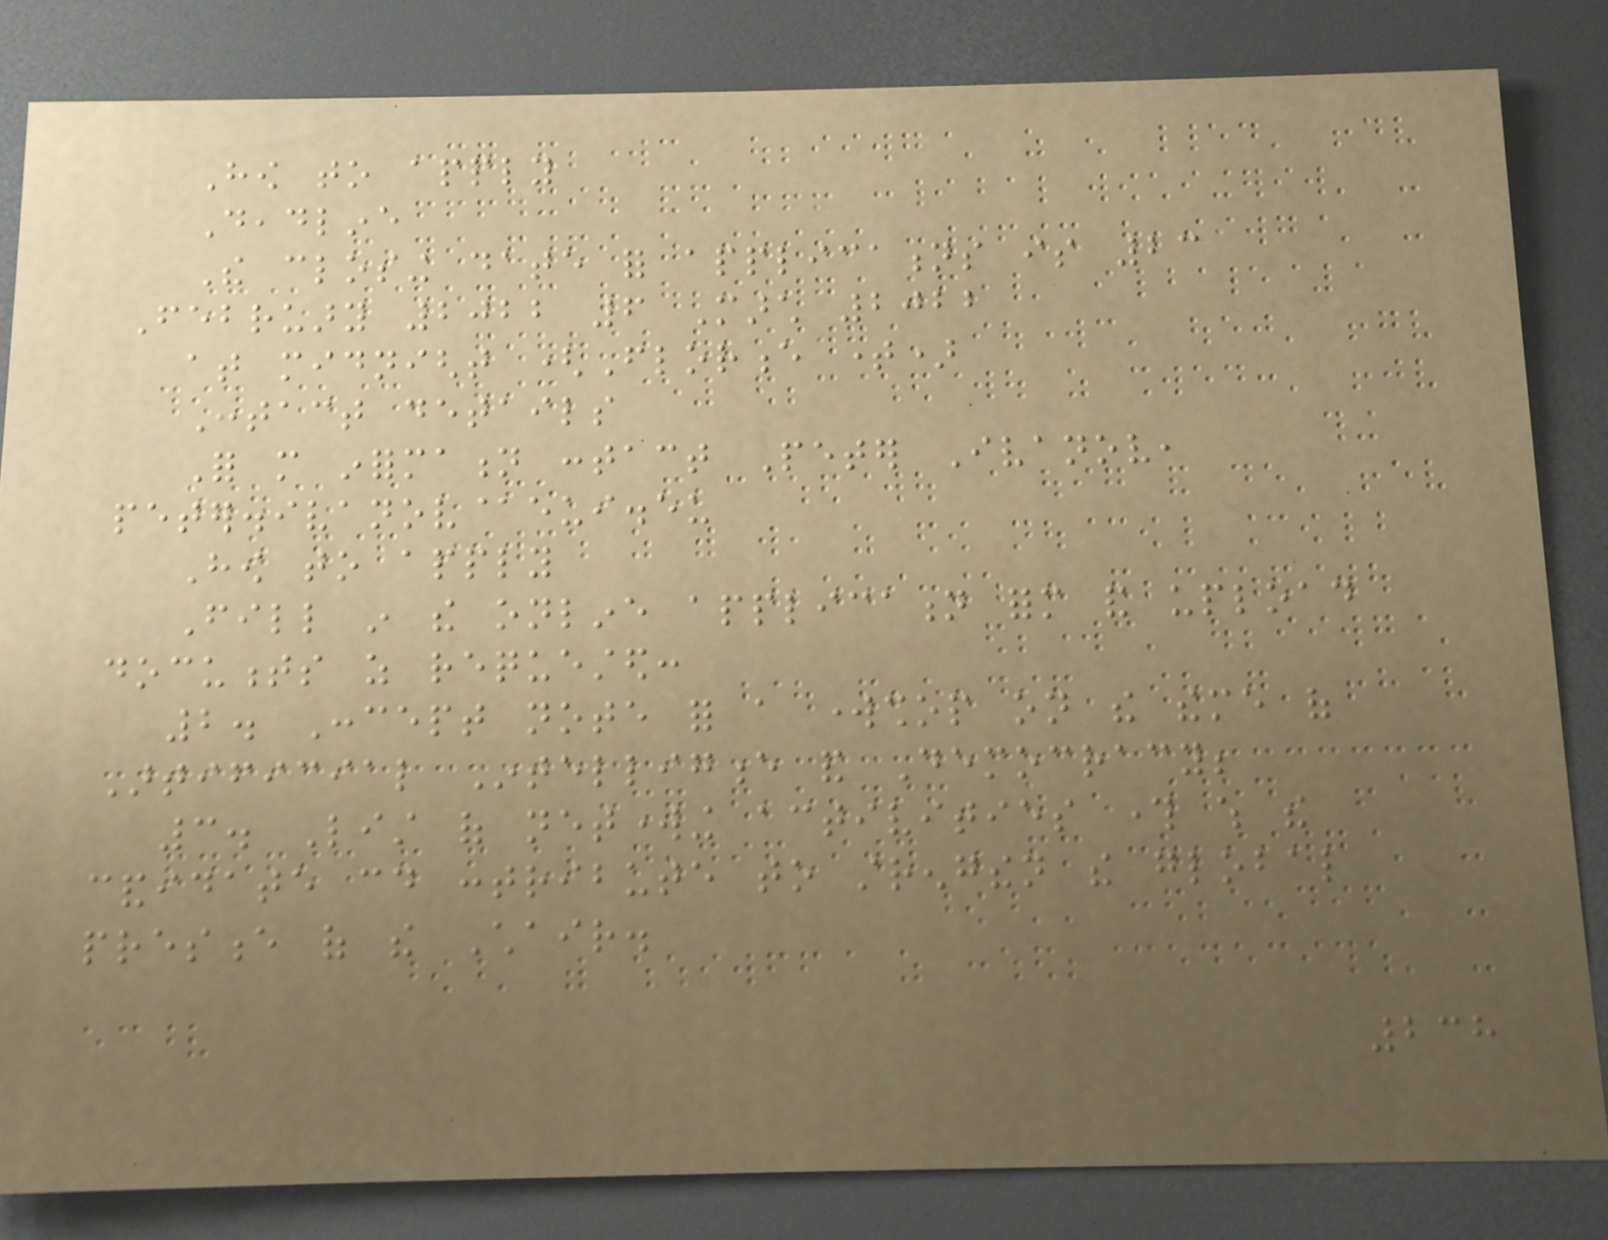How to apply
Deadline
The closing date for applications is 23
February 2022 6 March 2022
at midnight (Florence time)
Contact details
For more information contact Peter Ivanov,
peter.ivanov@eui.eu
How to apply
Fill in the online application form and upload
documents as requested:
2. Concept note for a workshop on the theme of
Artificial Intelligence and Democracy;
3. List of networking activities through which the
candidate could contribute to strengthen the global
presence of the Chair.
238
